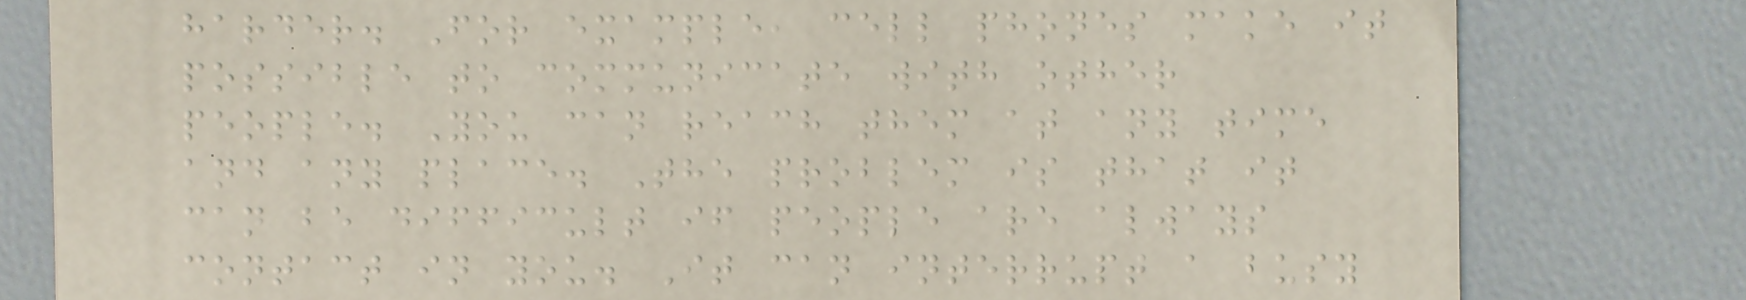harder. For example, cell phones make it
possible to communicate with other
people. You can reach them at any time
and any place. The problem is that it
can be difficult if people are always
contact in you. It can interrupt a busy
